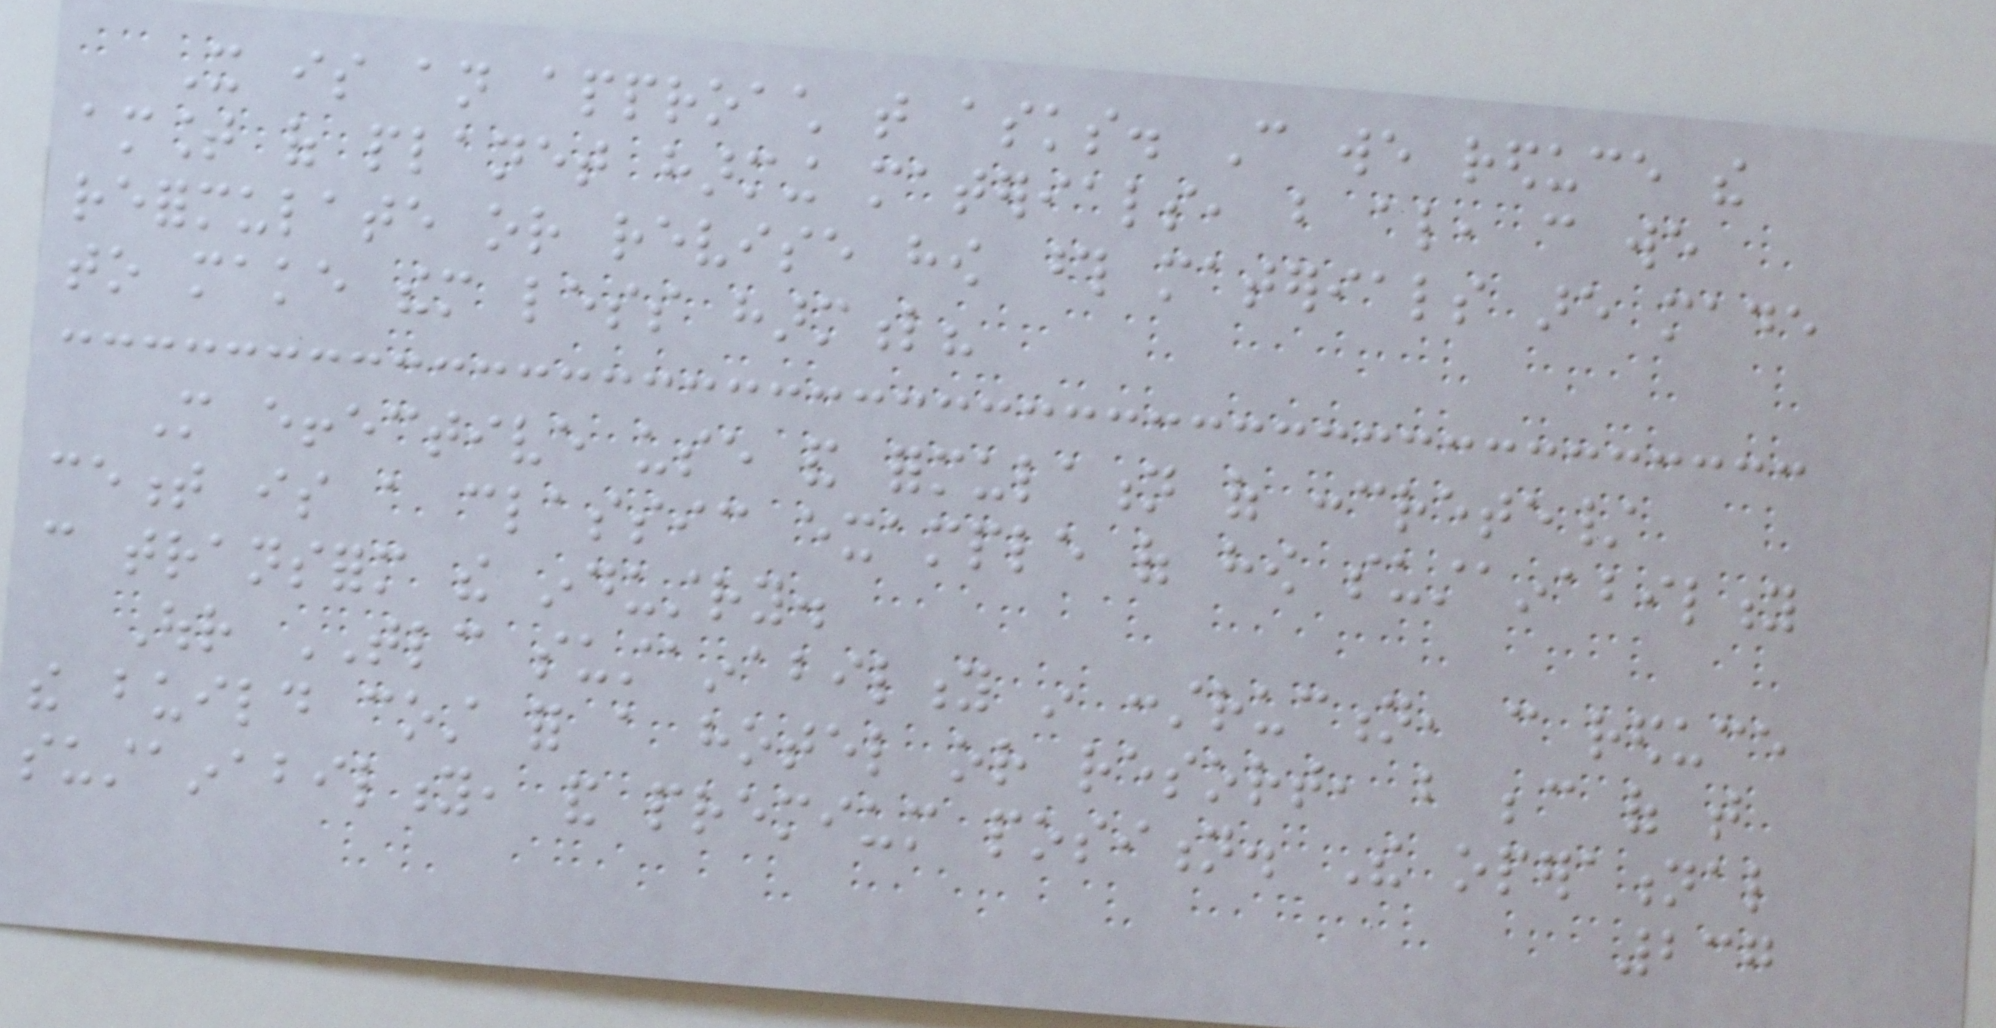It is an approach that asks. Can we reduce the
amount of planet harming materials, but also, can we
reformulate or revise how those materials are made
to make them less harmful?
More effective use and formulation of concrete/
cement is a classic example of how sustainability
can transform the industry.
Our TLC sustainability in construction, can reduce
the build cost for a hotel or resort, but because of that
sustainability, and premium position. The operational
237
